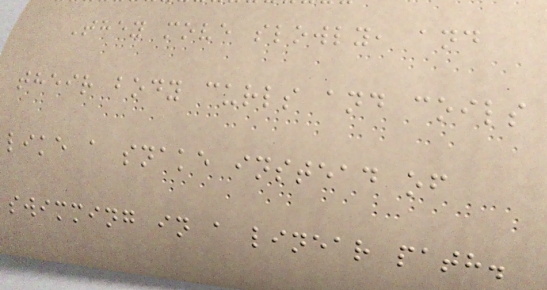They move slowly, and
their body curls and coils
like a snake instead of
swimming in a linear path.
